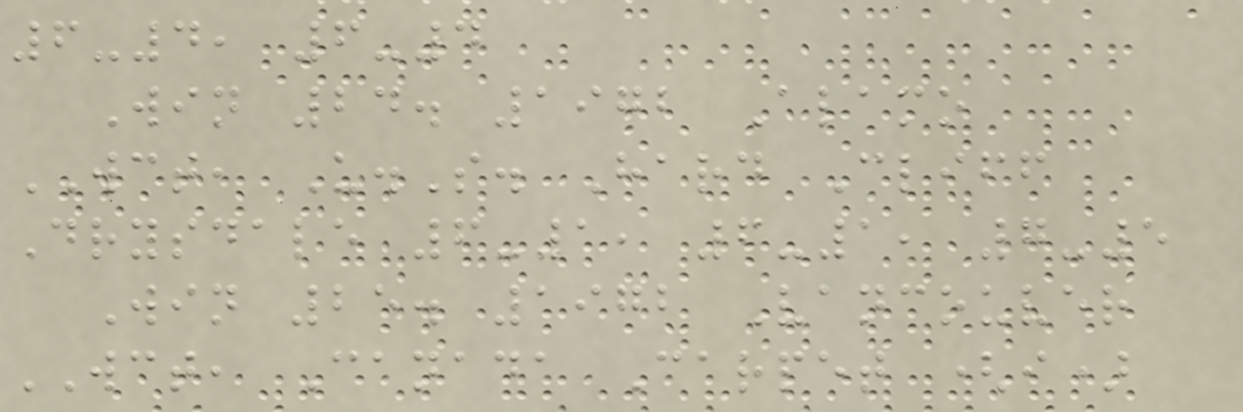6-4, 6-4
Win 24. 1972 Alamo
WCT, U.S. Hard Cliff
Drysdale 6-1, 6-1, 7-5
Win 25. 1972 Vancouver
WCT, Canada Carpet (i)
